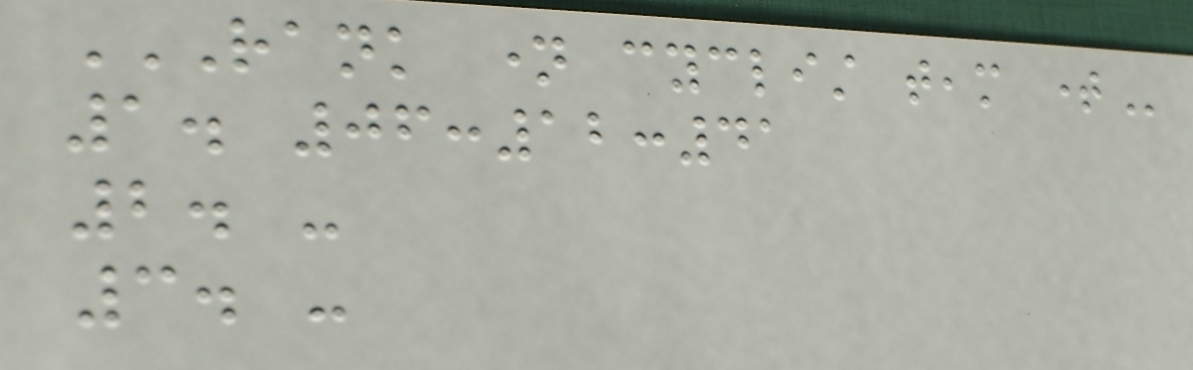RANK NAME CYCLIST TEAM TIME
1. 06:12:41
2. -
3. -
